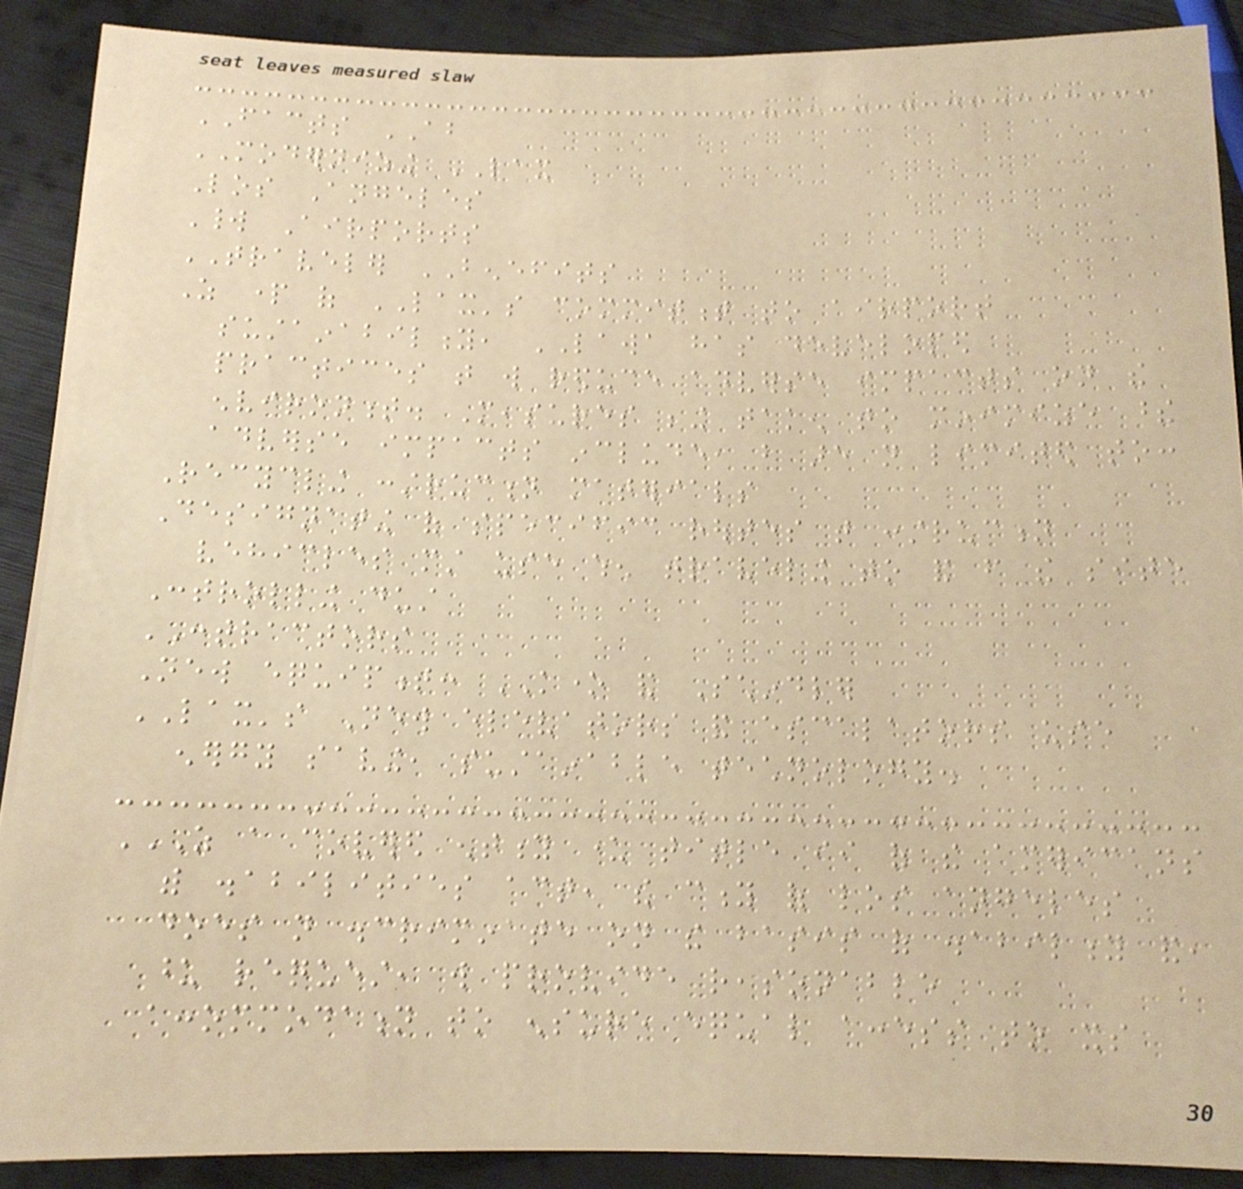FACTS ABOUT
MODERNIZING LAX
Los Angeles
World Airports
TRAVELER BENEFITS
As part of LAX's commitment to airport
sustainability, LAWA has developed
practices that will reduce adverse impacts on the
environment. Measures being taken to minimize these
adverse impacts include, but are not limited to:
Recycling construction materials
Designating of specific routes that construction
vehicles must use when traveling to and from the site
Controlling dust
CONTRACTORS
New equipment: KONE and Schindler
LAX's New elevators and escalators use
energy saving, sustainable technology.
AS A COVERED ENTITY UNDER TITLE II OF THE AMERICANS
WITH DISABILITIES ACT, THE CITY OF LOS ANGELES
DOES NOT DISCRIMINATE ON THE BASIS OF DISABILITY AND,
UPON REQUEST, WILL PROVIDE REASONABLE
ACCOMMODATION TO ENSURE EQUAL ACCESS TO ITS
